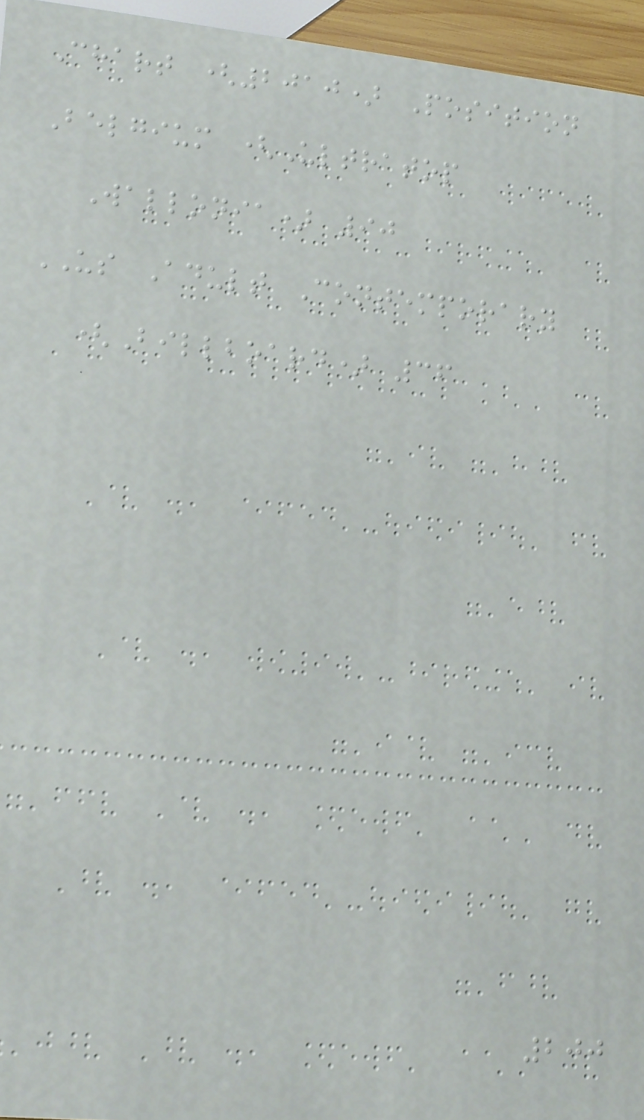Chart (2010) Position
Belgium (Ultratop
Wallonia) 90
US Adult Contemporary
(Billboard) 36
200
